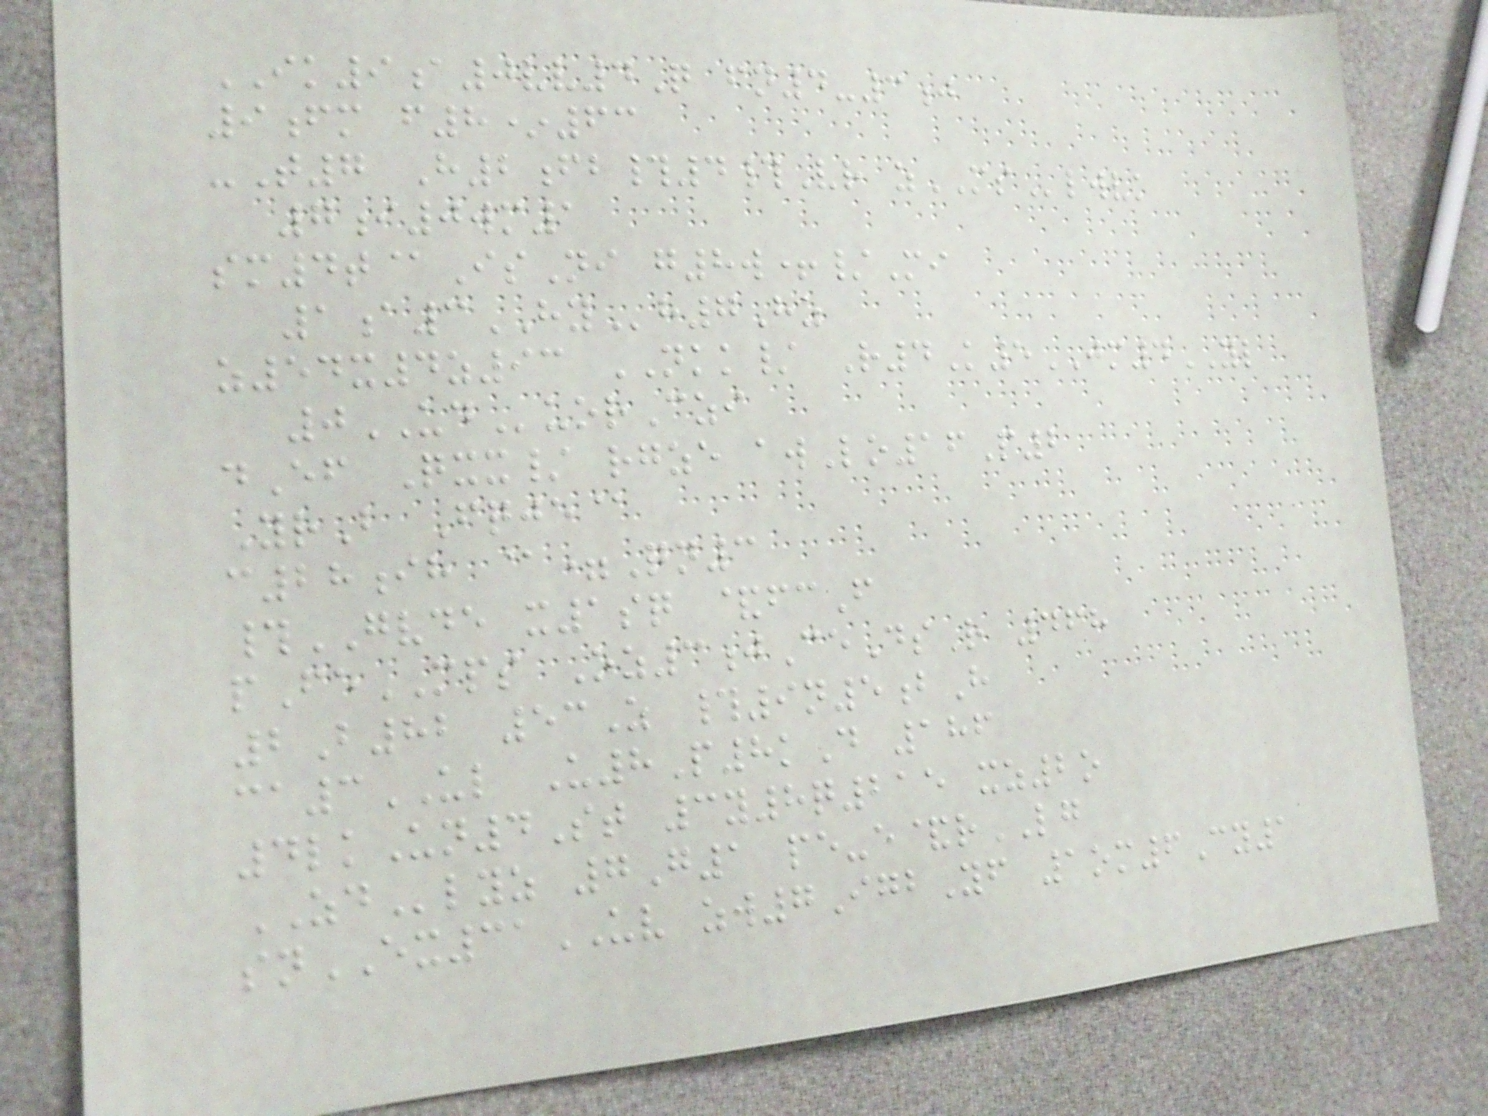IK9a0vv4Q fn4-3j
9fm f8*63
-T7 H2fb#4#Vr zMSlwvk
7i0wm1
sm4t@IsNi g8w+/Mi
1a3HYh7Hz
z54x4z93 NKK/ R4K5JM4YL
0UDuorCzi
dEf Qxx/ rgze awLo16P2
YrB Fqje@
c28ih @=Qn3
#GVDE x1sq &fcF
pFeMPS Oz3jCeDsR 468
2B82 53Z #9n5bH
ca3UL U8P8kD 186
4lkUn4St 3y8q215 xz2o
ZDlyz 7G1 pe-e&rLG
snEX31UV zw7IgbYf 1om6Cy1
